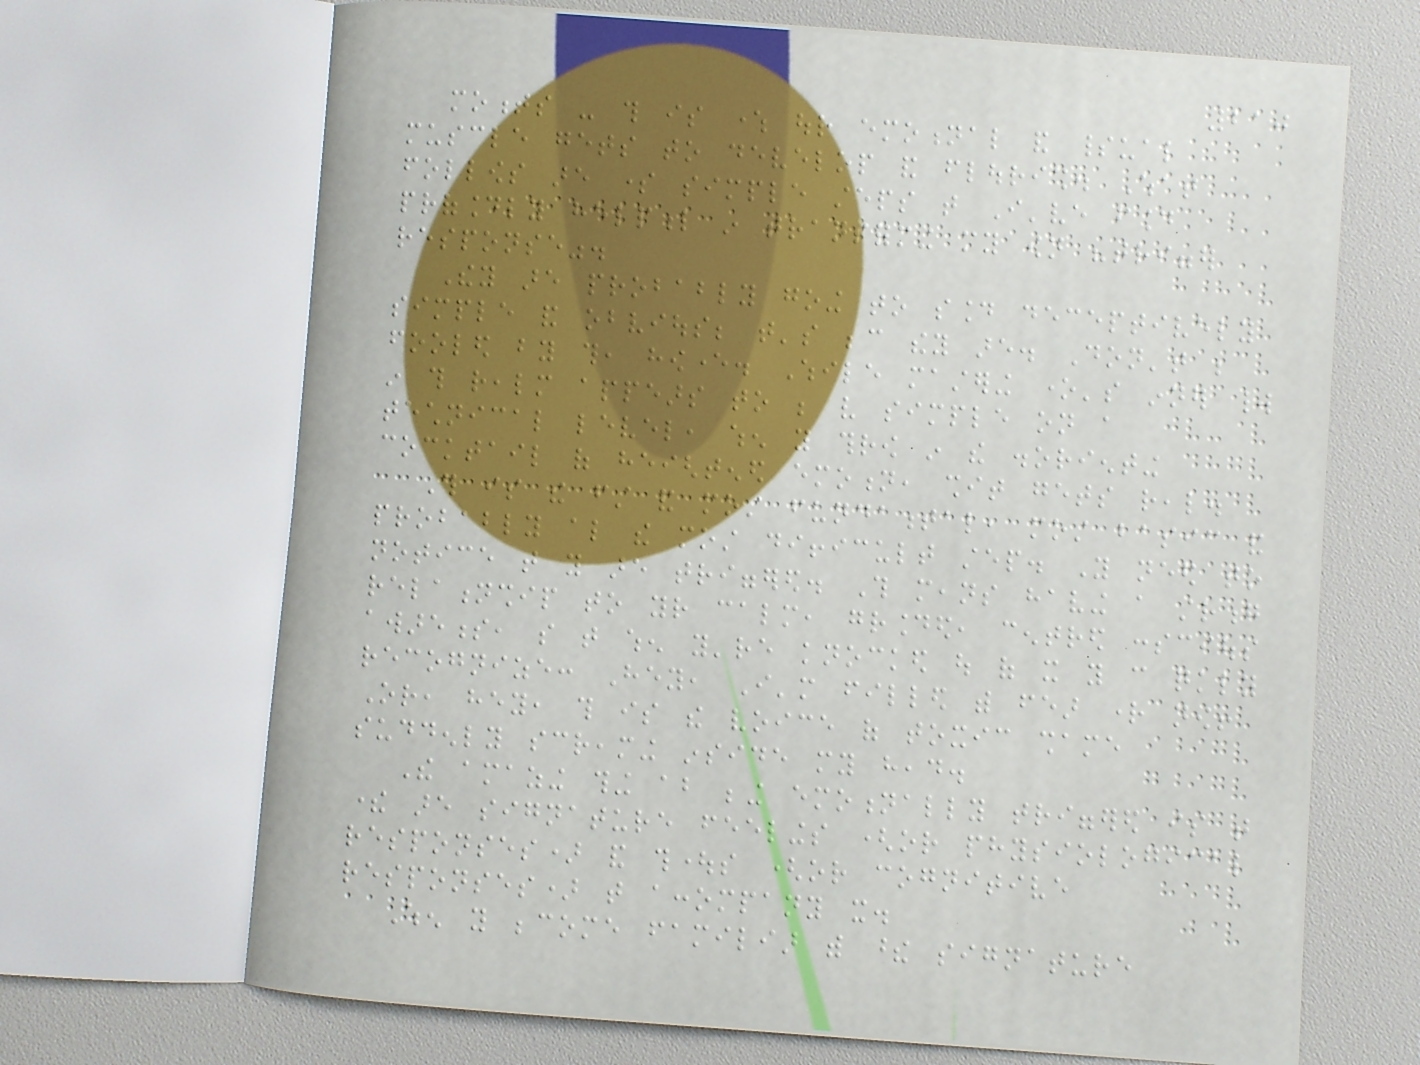210
moments - this is where our emotional and spiritual
muscle gets to develop and flourish. What
follows are some simple steps that I've found
profoundly helpful in transforming my own "trigger
response".
They are probably going to sound deceptively
simple and obvious; that's because they are. Don't be
fooled by this, however. While mastering one's inner world
in this realm appears to be very simple on a
technical level, when you throw in the disorienting
cocktail of heightened emotion, shit gets real.
This is the first and most fundamental, most basic and
probably also the most difficult step. You need to
notice that you are triggered. This means having a strong
relationship to your calm, grounded, centred conscious
awareness, so that when you're knocked out of it you can quickly
recognize: Hey, I'm filled with fear right now!
Or, hey, this is the voice of toxic shame
suddenly screaming inside my head.
The amazing thing about being emotionally triggered is that
there are signature feelings (or physiological
responses) and thoughts (or cognitive
responses) that accompany it.
When you become familiar with these signature
